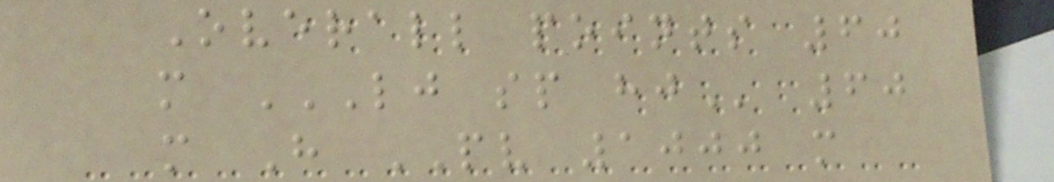Overall points 60
m LJ SP HJ 60
m H PV 1000 m
